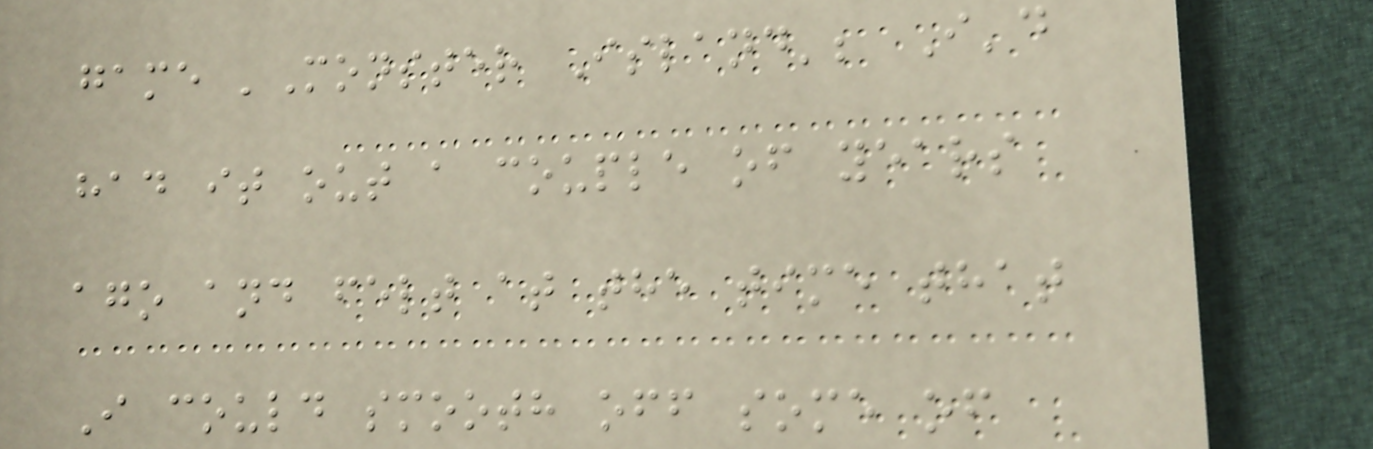game 'Monster Island'; I'd
had it out a couple of years
ago and felt at the time that
I could smooth off some of
